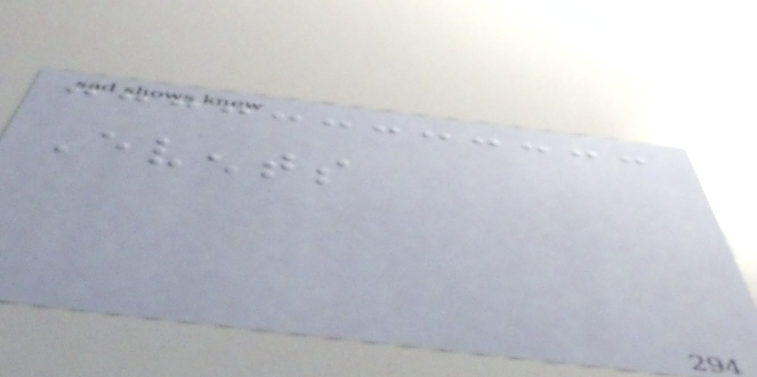Events
